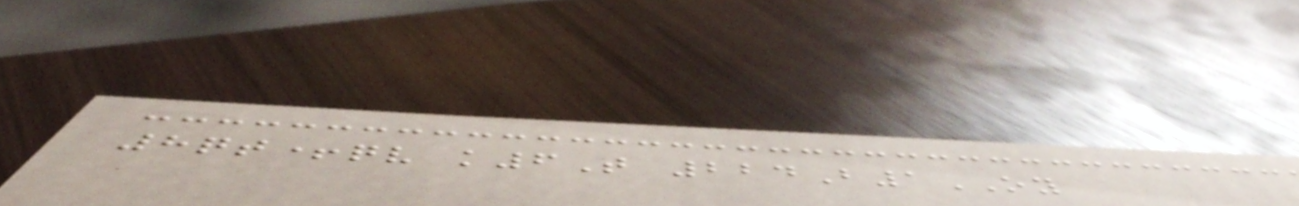8qt+qv k6T 224B1OY
